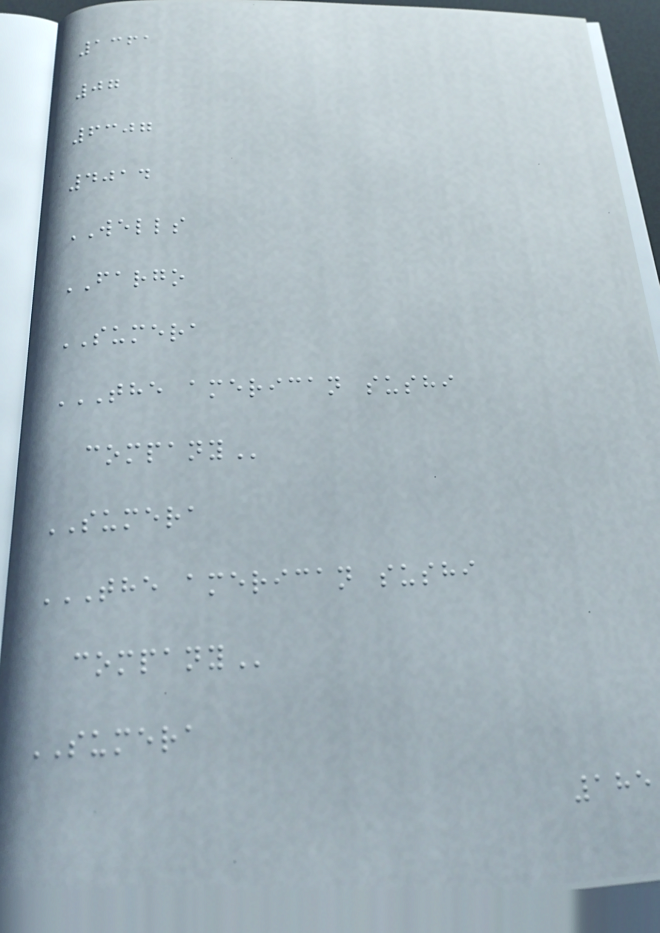1361
07
6307
4014
WELLS
FARGO
SUMERA
THE AMERICAN SUSHI
COMPANY
SUMERA
THE AMERICAN SUSHI
COMPANY
SUMERA
185
